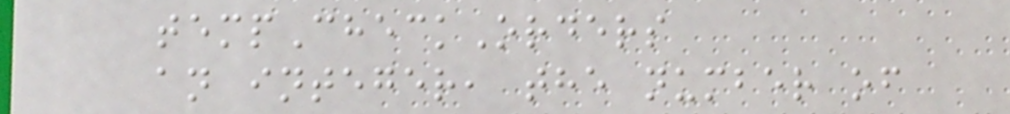tempCheckOrders
an integer, the number of
